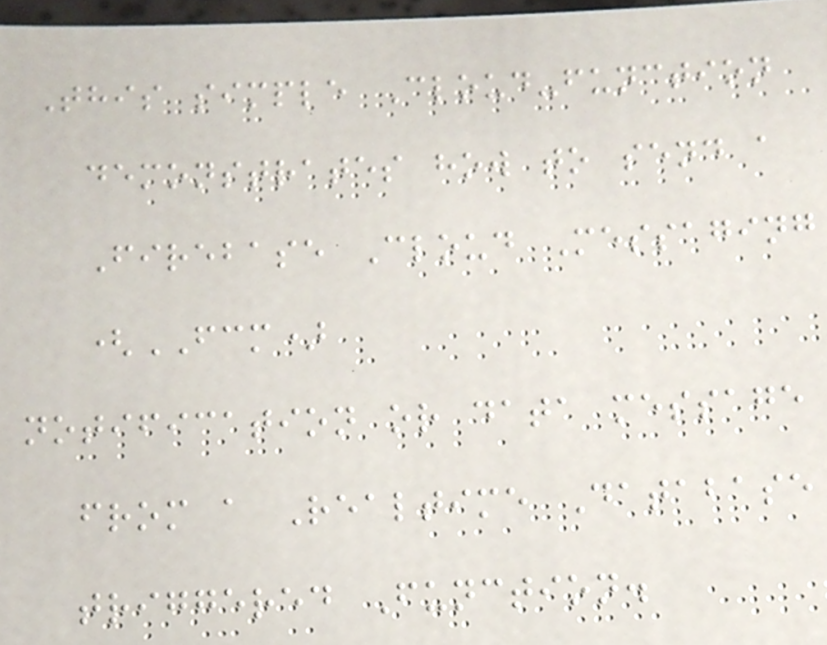This simple Cloud-function
demonstrates how to send a
Firebase Cloud Messaging
(FCM)
notification or data message
from a Realtime Database
triggered Function.
